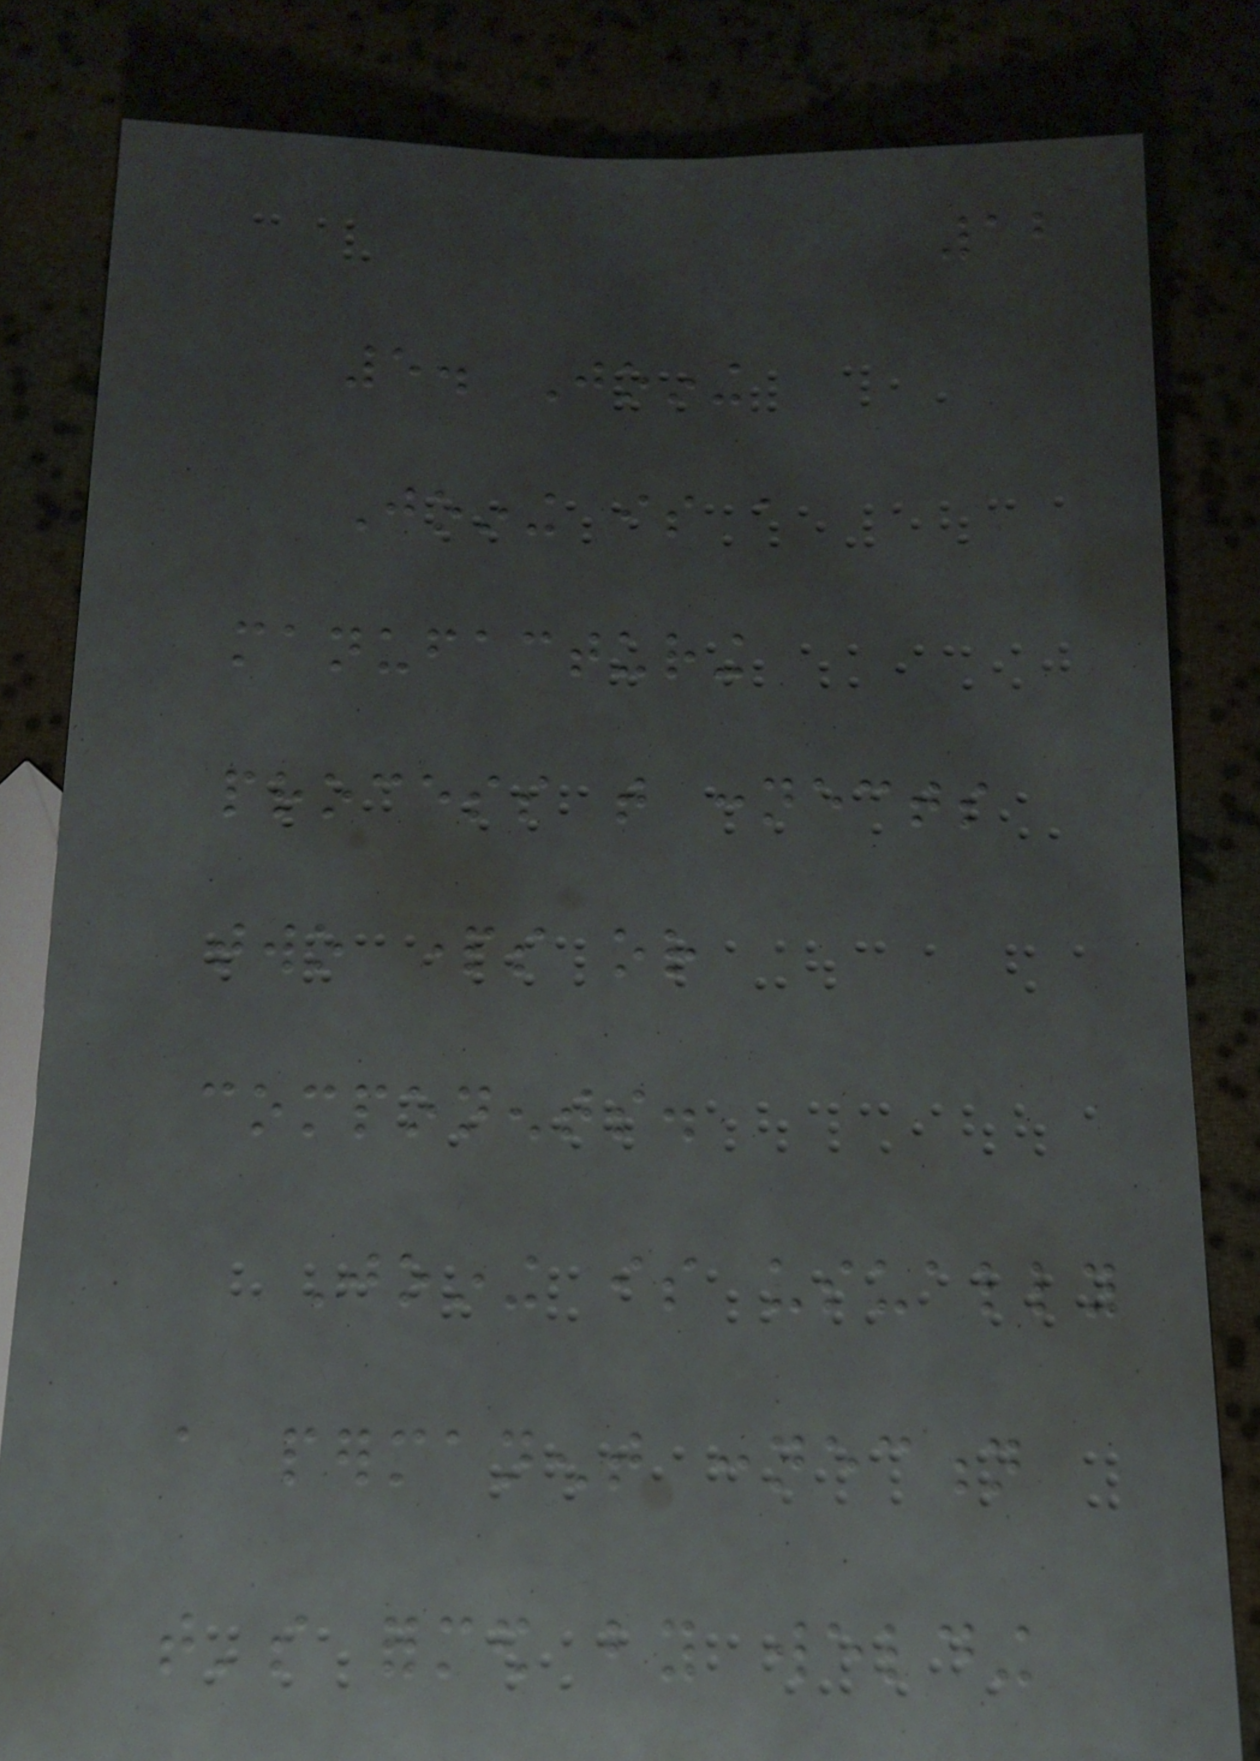12
5. Joining
Joining is a
manufacturing
process that connects
two parts or
components.
Joining is usually
a permanent connection
that's formed by welding
